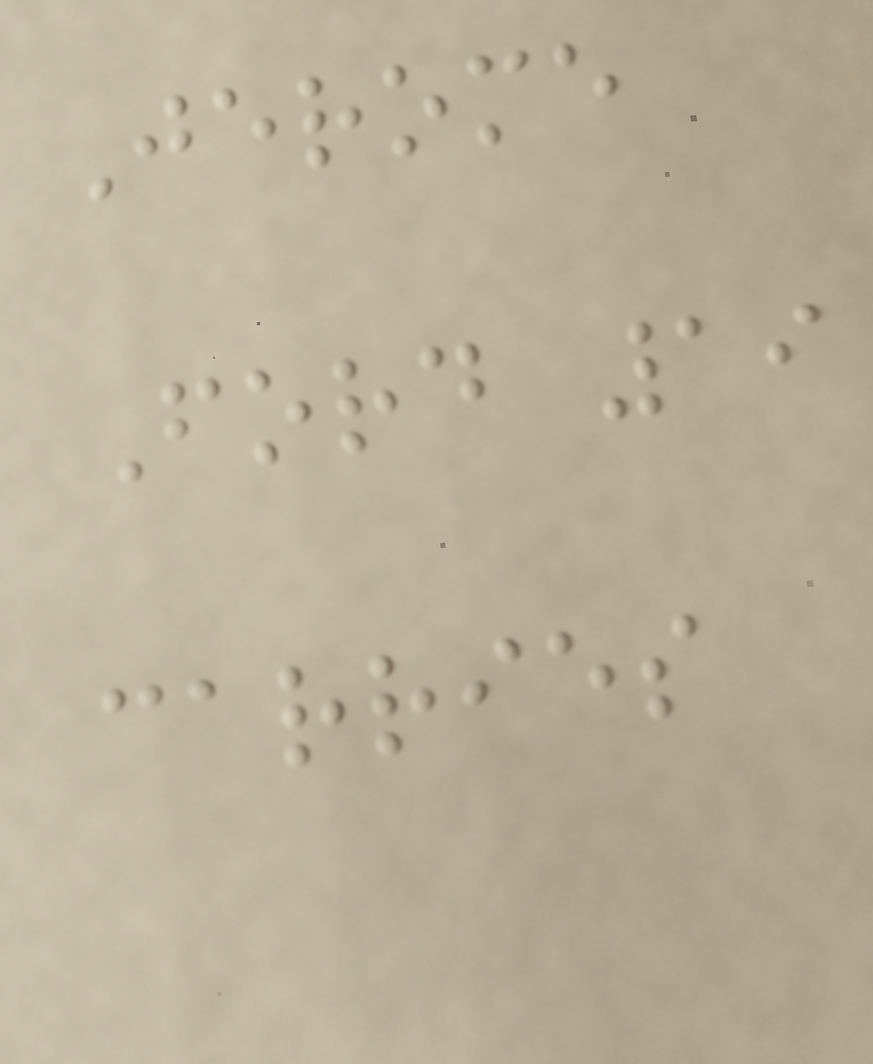Jerome
Ford 19
carries
